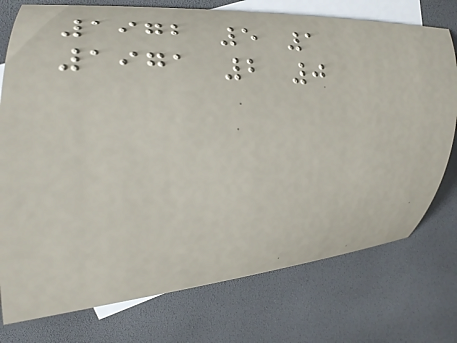1972 5 1
1971 2 0
